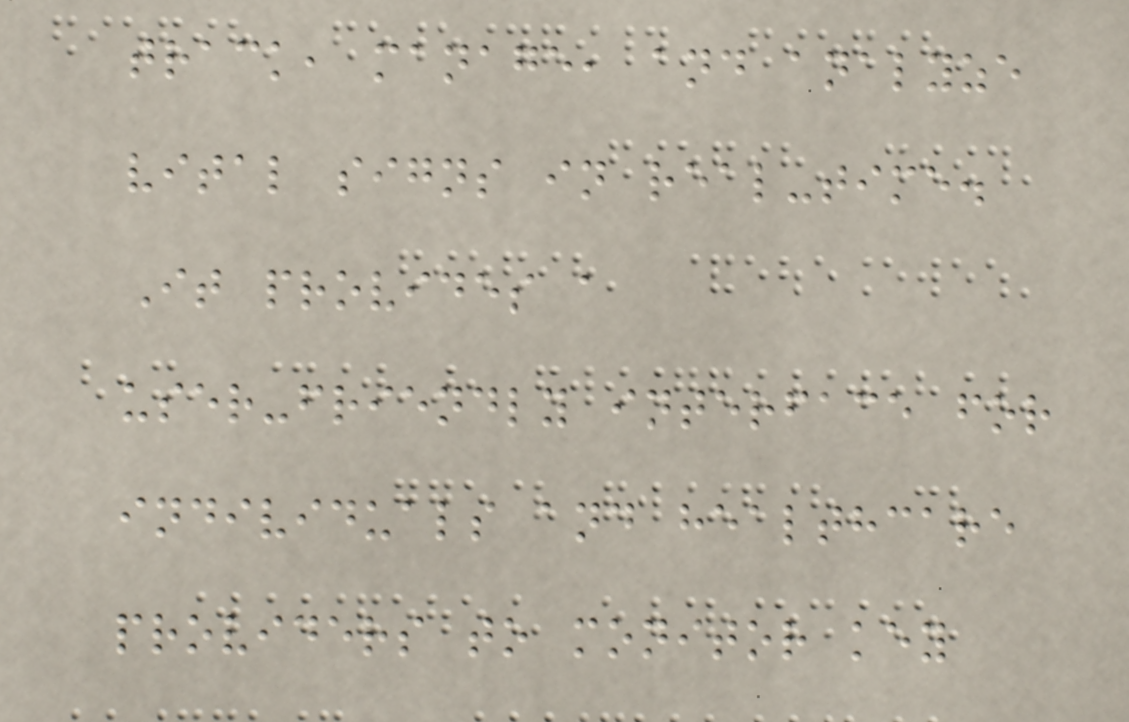track, manage, and analyze
vital signs in real-time.
It provides a
user-friendly interface for
individuals and healthcare
providers to monitor key
